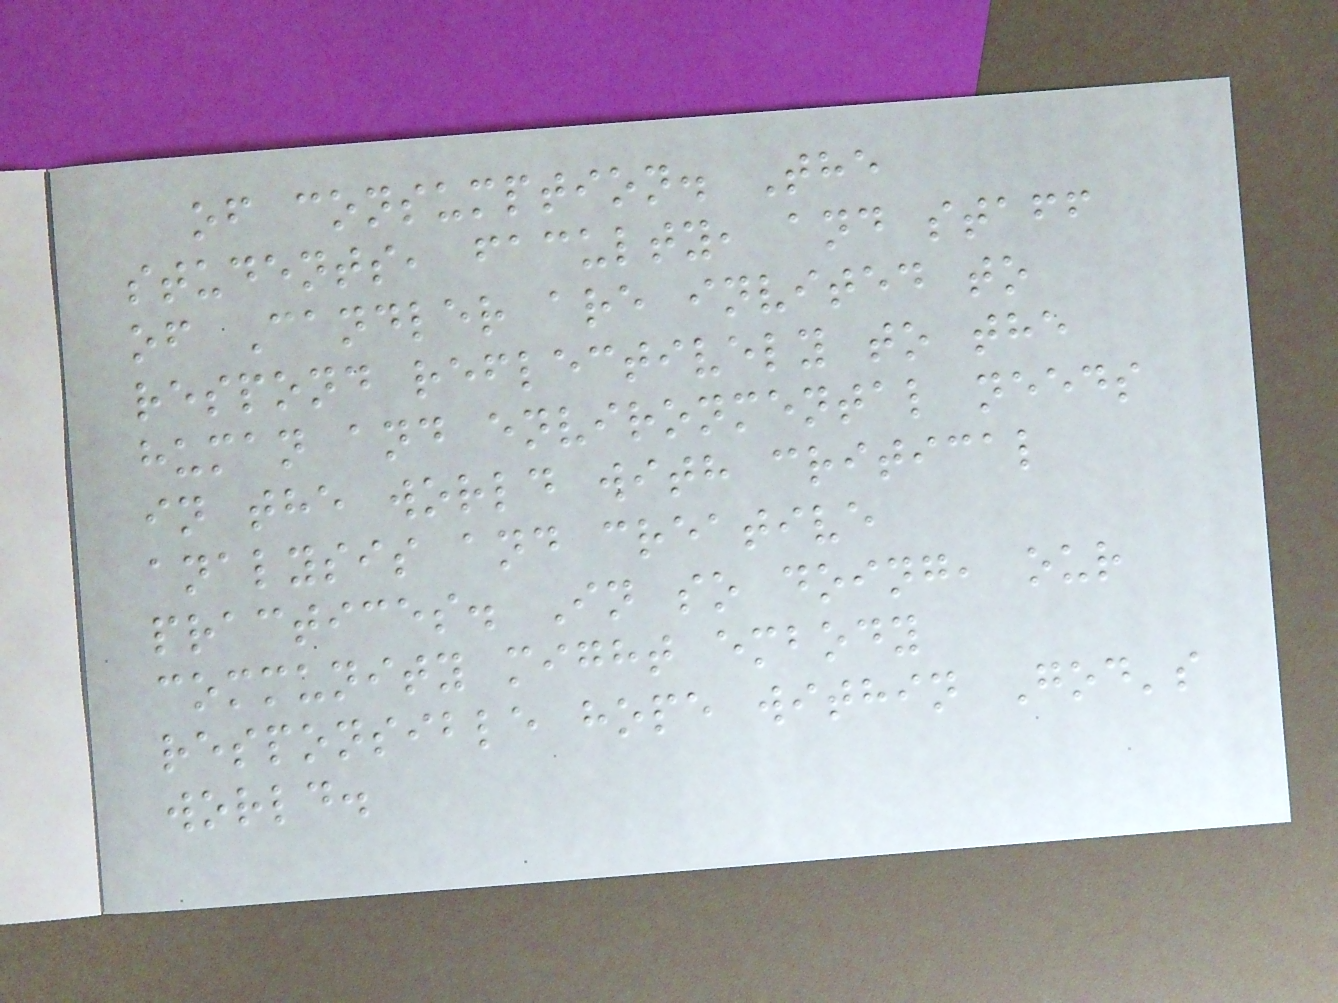of consumption. The
students, faculty, and staff
of Candler are invited to
respond reflectively to the
human and environmental needs
in the world with critical
analysis and creative
practices. In so doing, our
community might embody
responsible hope within God's
world.
